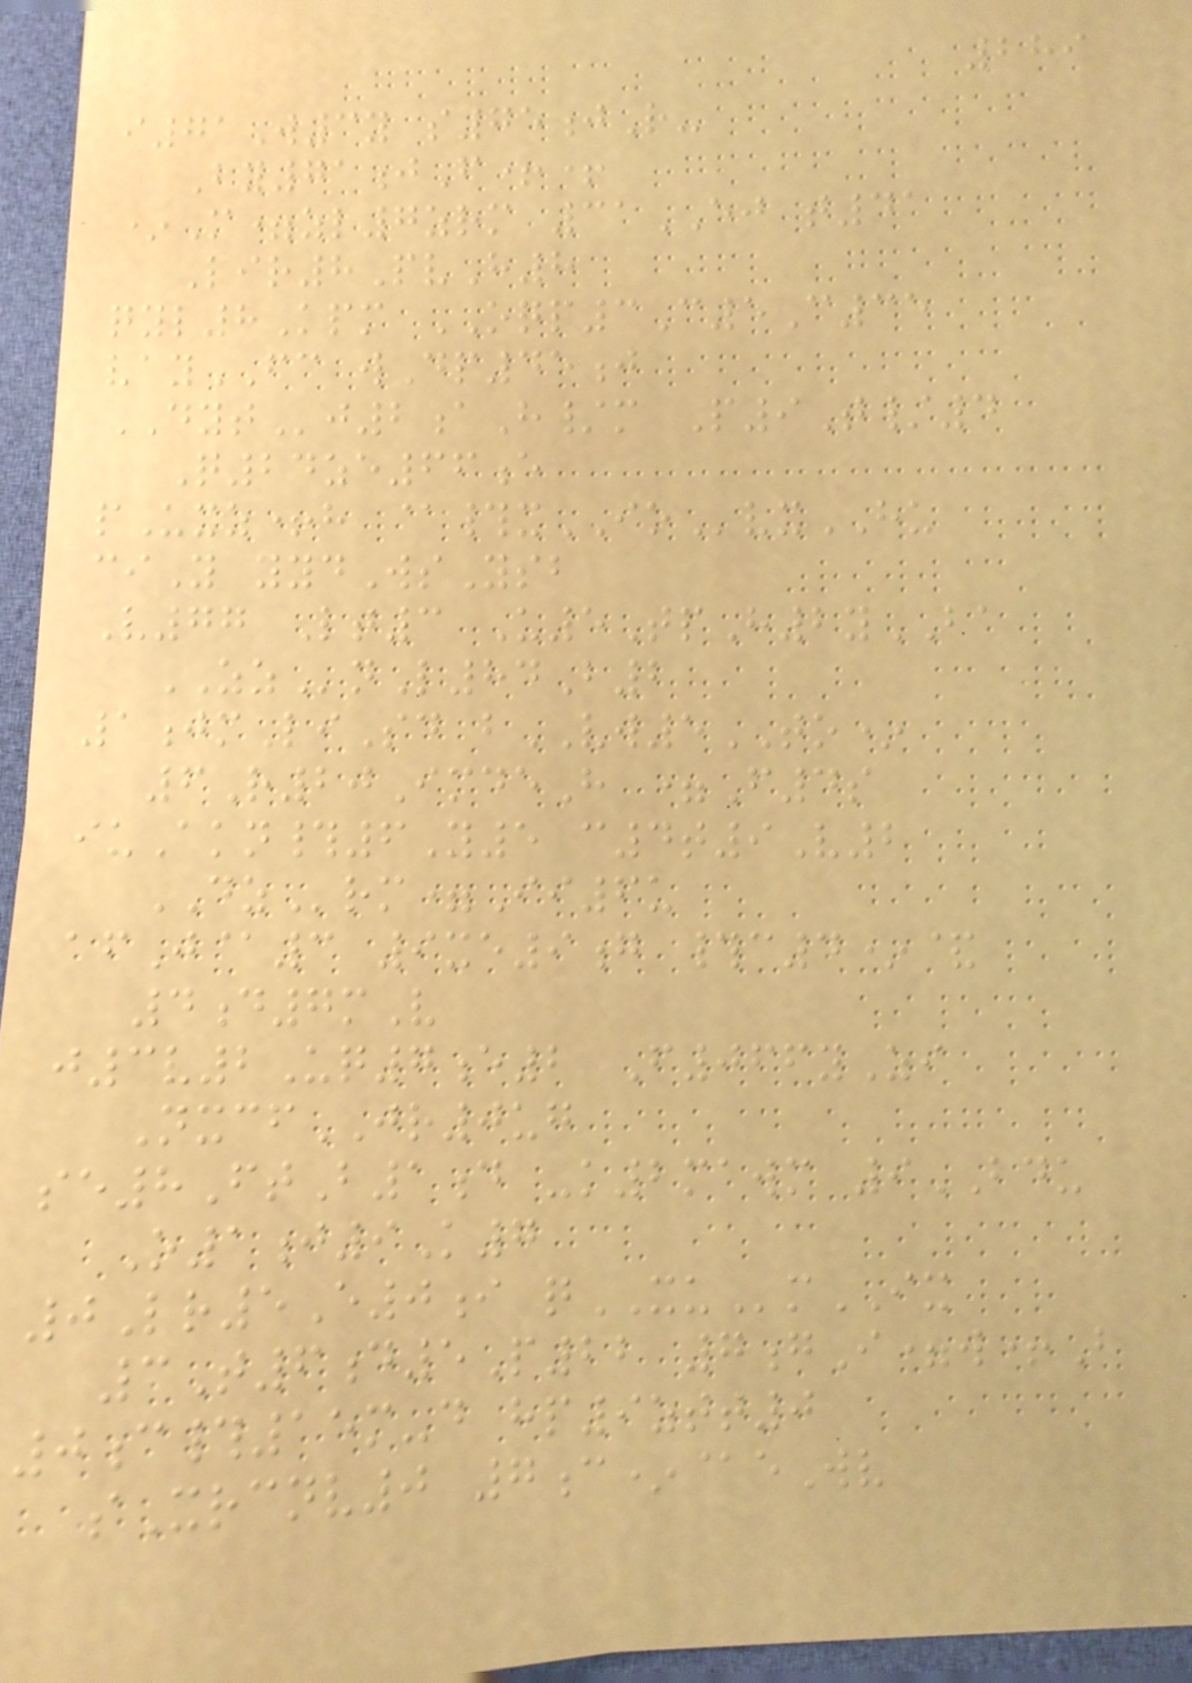289
i71W3y s75jR-
By71jF++
*M=zl7zrm 31EJ t41
Lir8PvH8
qyl8Kpm OQP3C5C35
vayFC wDp45j
DYTj2aH/m P9T/4
Q24ze66e
pUxz+h @#xIOvxHU
ciY yydWsYsb
V77 Lt3 U5TpH2yBA
ZZnL84B2
1jmLiSd bVW5TO*
6R20ImdeH =F4s
iuAkn#6Y5 c4t9V2
DZrm=Ii6u
afJ@3 9xe9g #c4*&
4d7mV
j3v2Uq7e2 F066yZi
NxcfJR0ug
se8FtB1d -k2mawm 9BDU
O1j9K7
0Lr5E0i qXUmIX
3T6d5P22 7gI=w+B
0c#15m-d hp9ztt0
sXrcnv0 7c*@eWv
